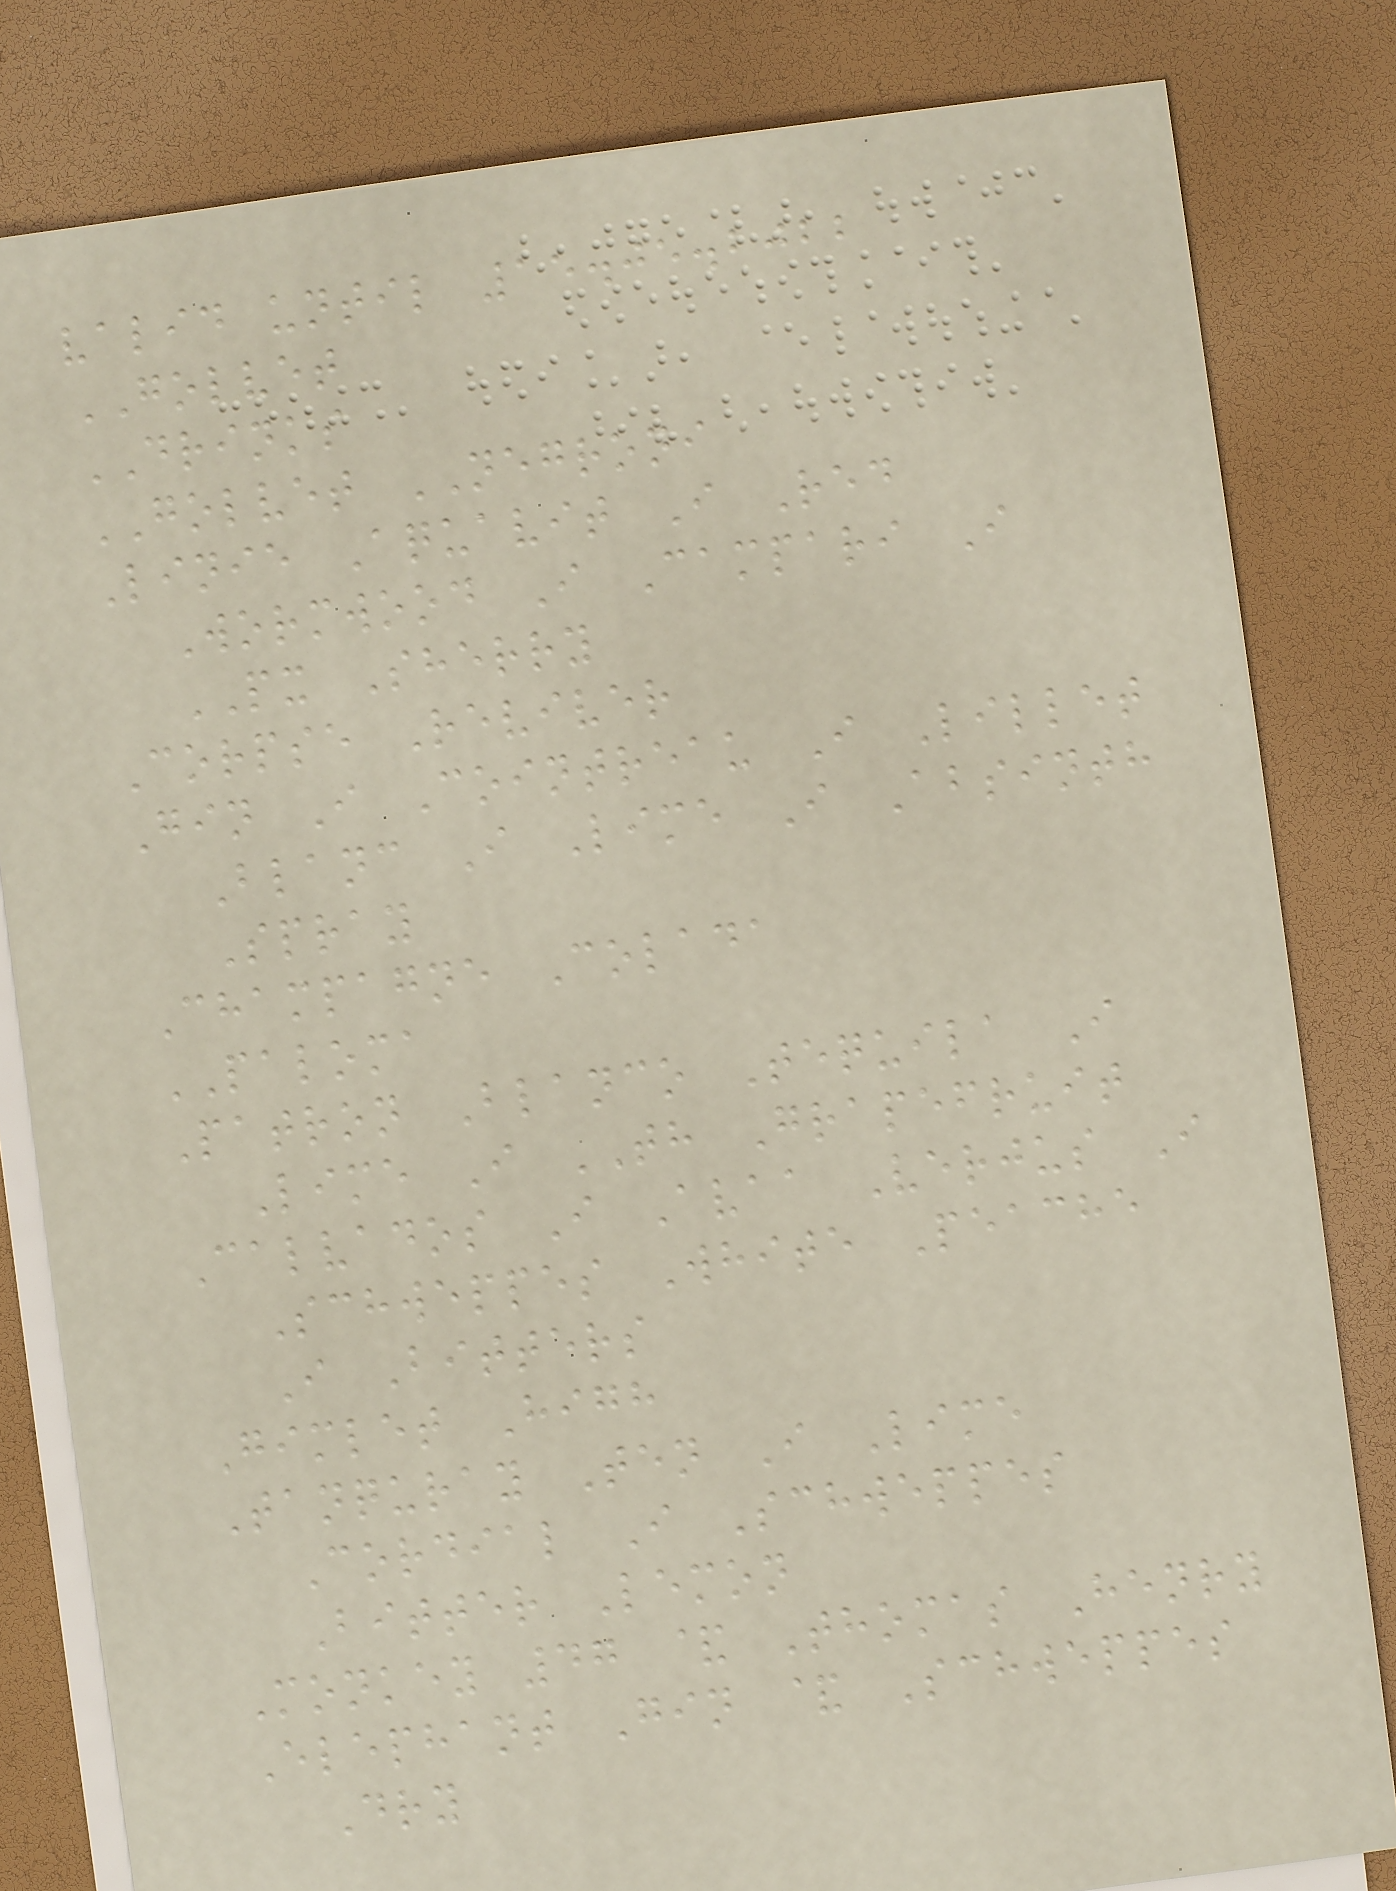valid until 15.05.2022
GOLVET
DRINKS
GOLVET NEGRONI
Linie Aquavit I Red
Wormwood I Campari I
PX Sherry
Corpse Reviver
Gin I Cointreau I Lillet
Blanc I Lime I Absinth
Spray
Champagne Colada
PALOMA
Patron Blanco Tequila I
Lime I TH Grapefruit
Calvados I Avaa Verjus I
Schweppes White Peache
I Bitters
Gimlet High
Tanquray Ten I Lime
Cordial I Schweppes
Bitter Lemon
Monkey 47 & Thomas Henry
Elephant Gin & Schweppes
Dry
